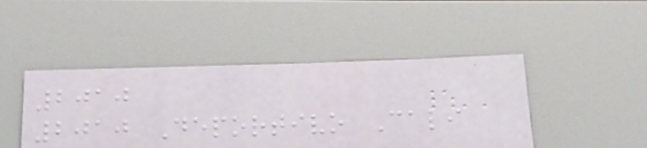2010
2010 Deportivo Cali
